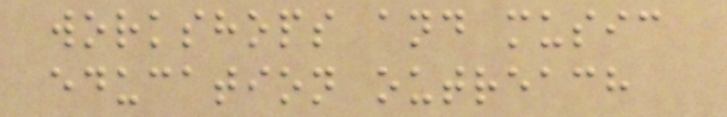workshops and music
education outreach
